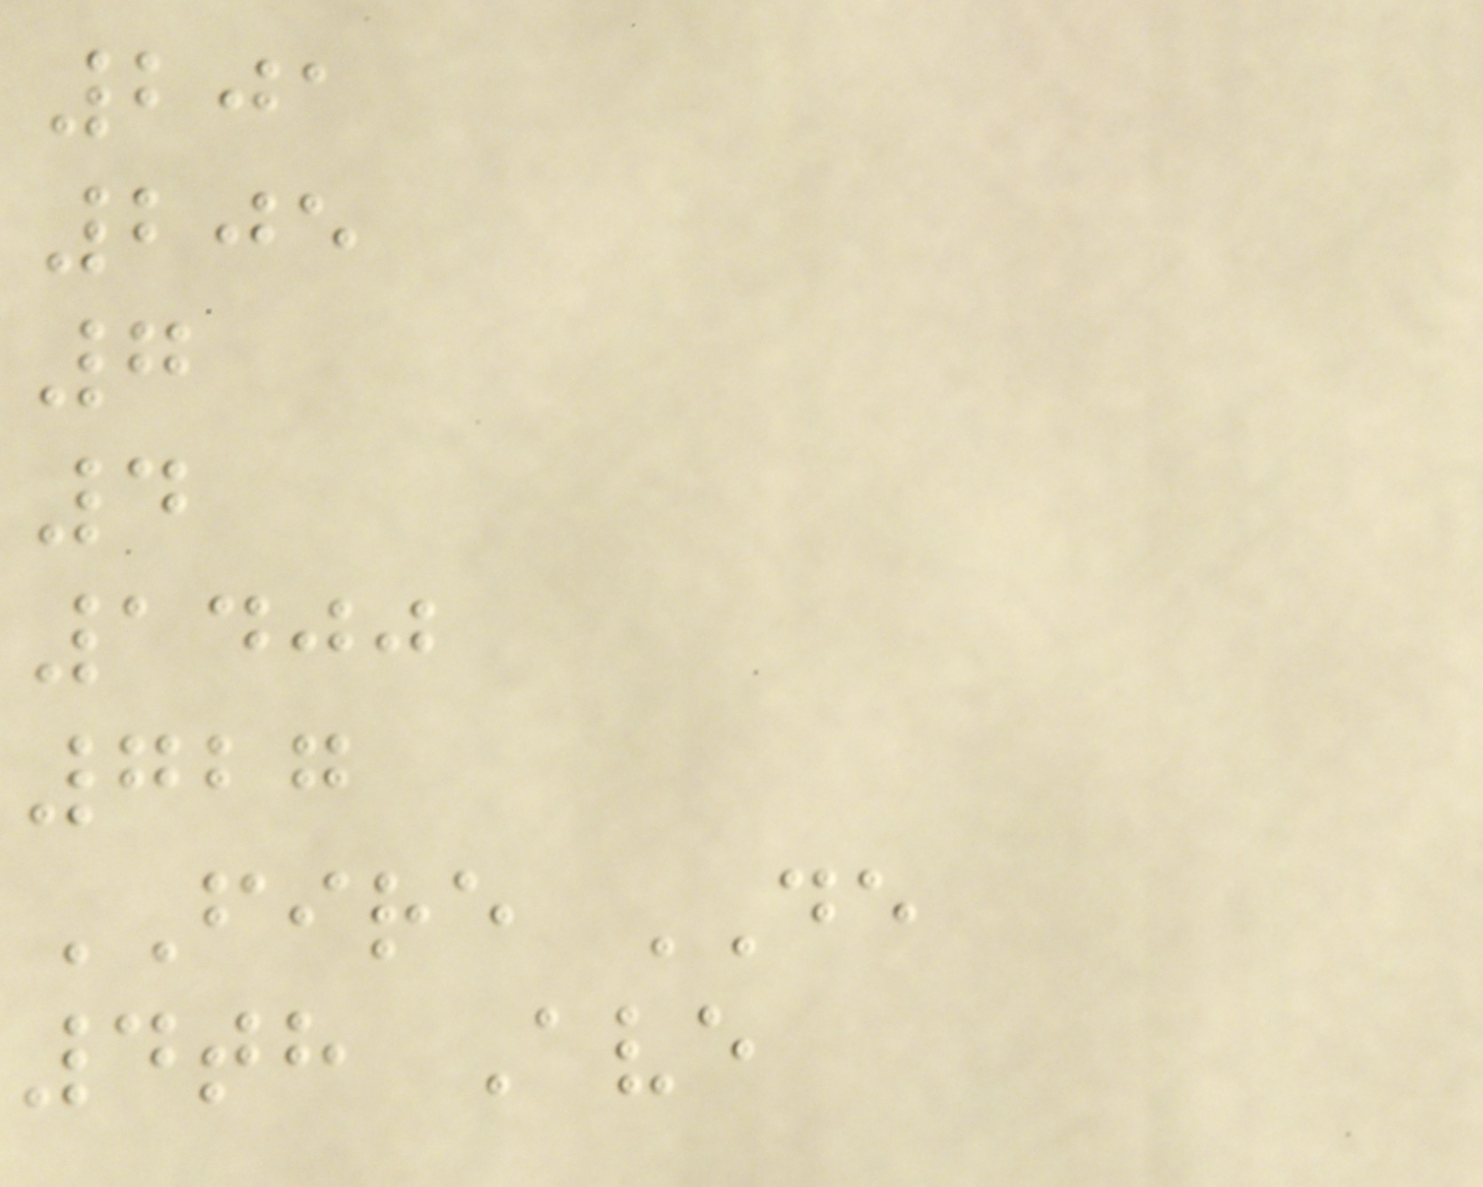201
205
7
4
1400
727
FIRE DE
4th Ave
